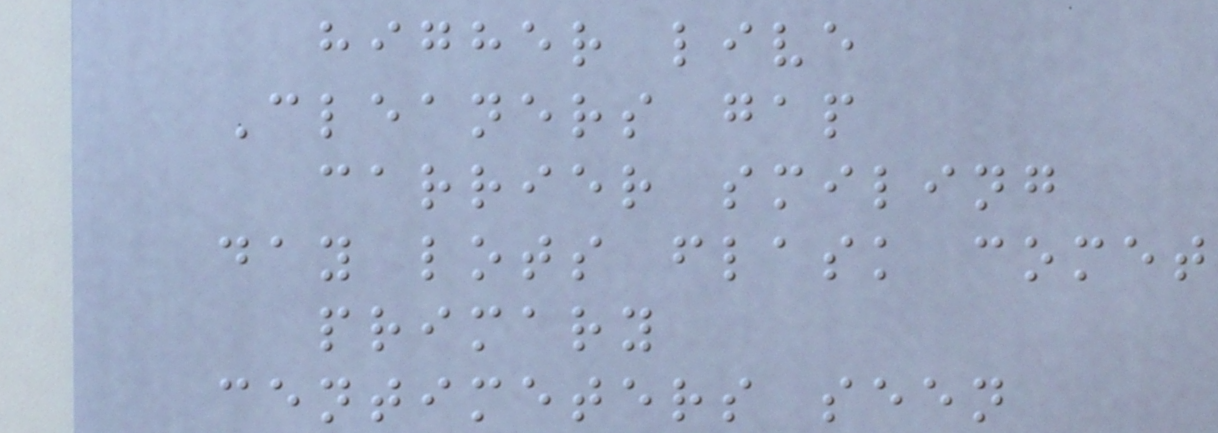higher live
Cleaners gap
carrier smiling
day lots flask comet
primary
centimeters seen
